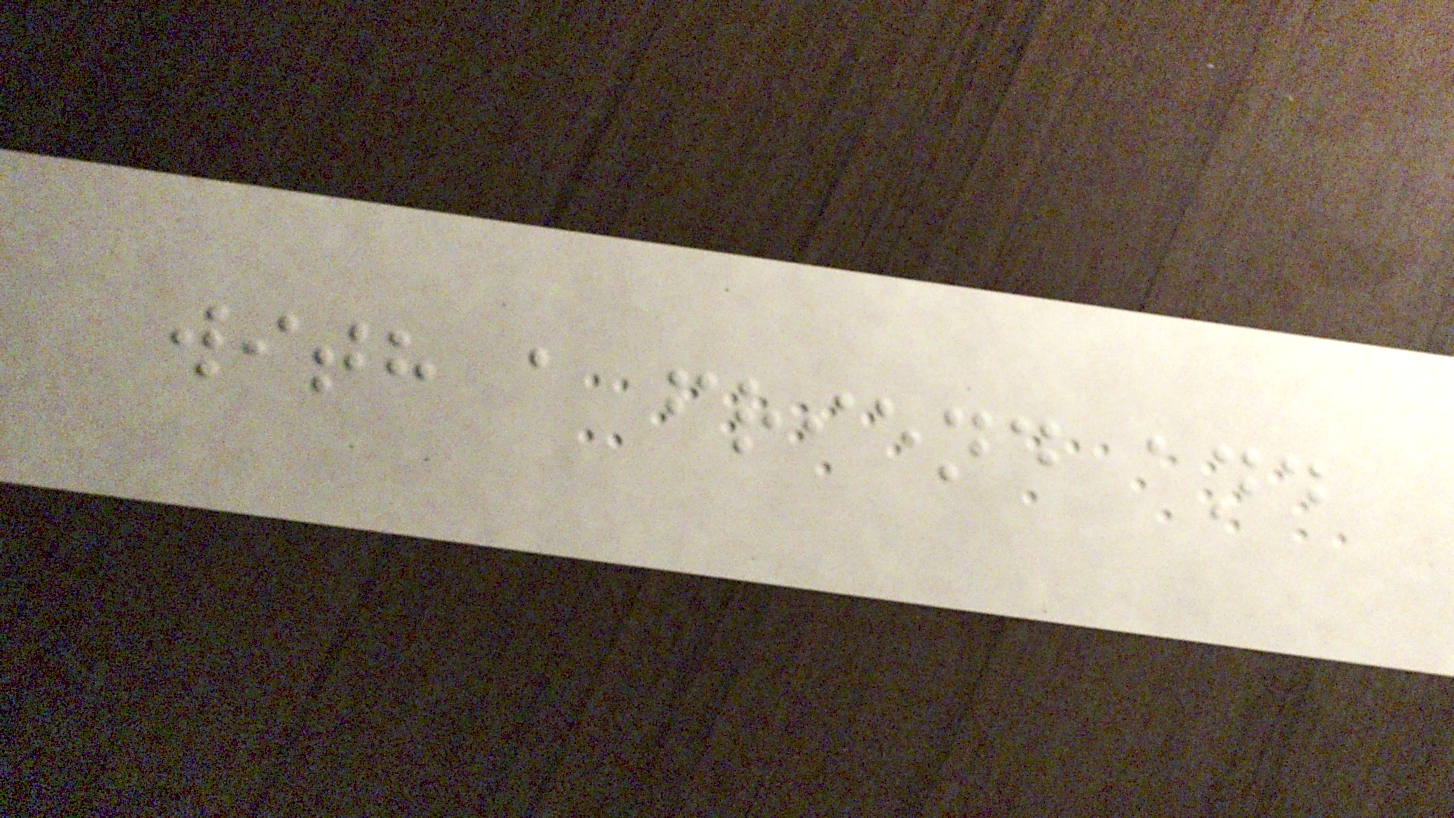with a friend and
